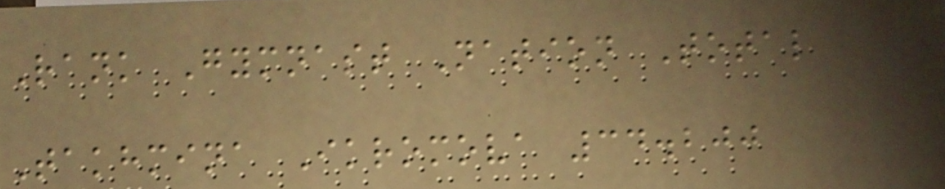Rank Gymnast Nation Total
Takhmina Ikromova 34.200
